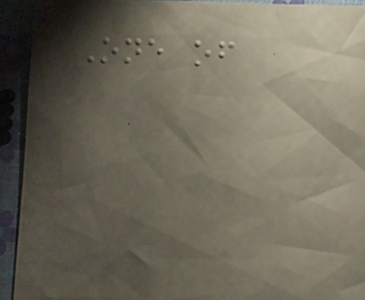One of
